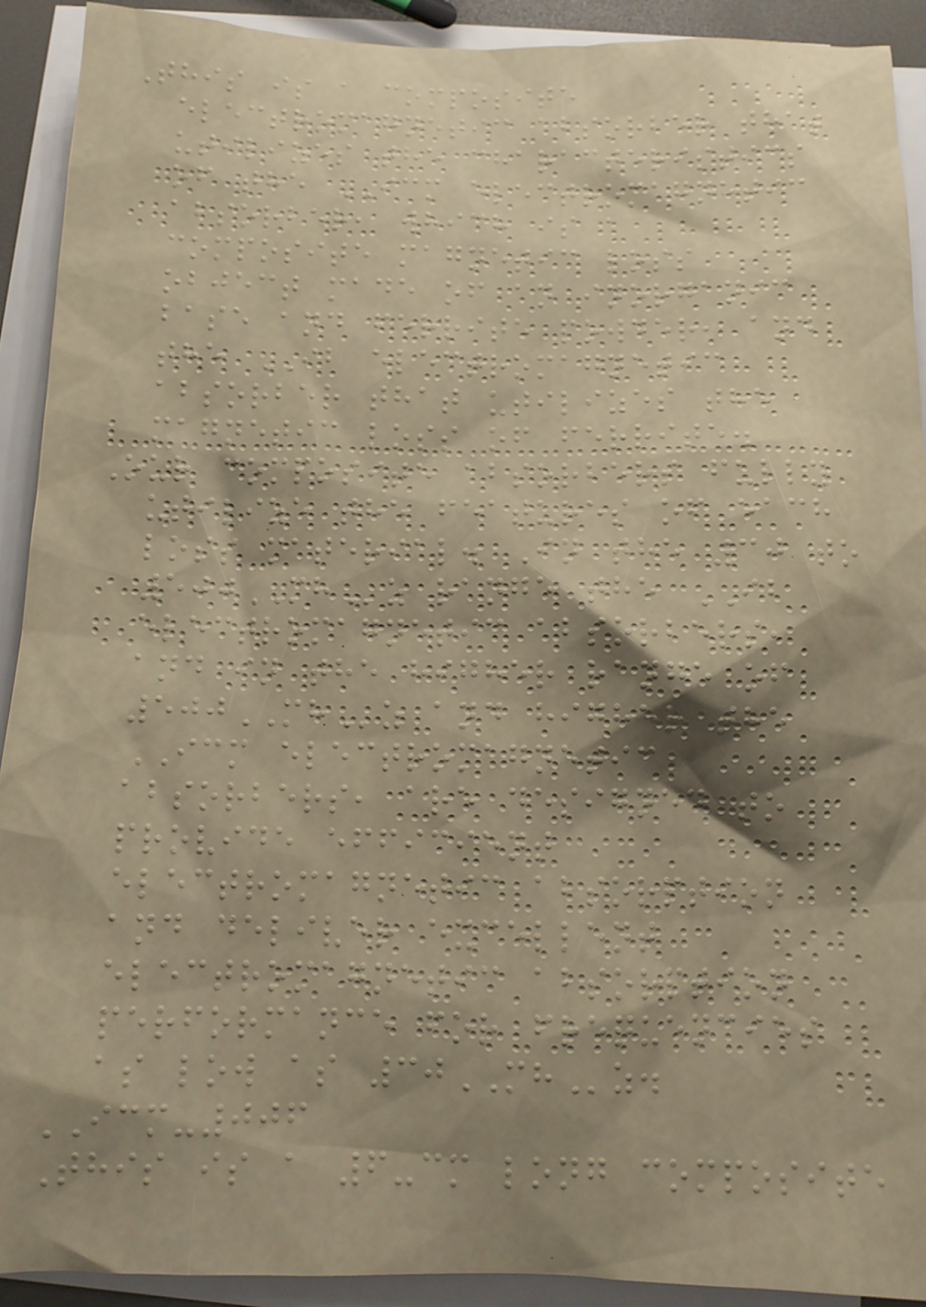This is a composite
electromagnetic absorber that
utilizes the characteristics
of the ICM electromagnetic
absorber, which is a
composite magnetic loss
object made of an inorganic
base and ferrite powder, and
the IB electromagnetic
absorber that utilizes the
magnetic loss of ferrite.
Our composite absorbers fully
utilize the features of each
loss material. In the 30 to
500MHz range the IB
electromagnetic absorbers,
and in the higher range of
500MHz and higher the
ICM electromagnetic
absorbers, are designed to
provide efficient
electromagnetic absorption
and deliver excellent
electromagnetic absorption
performance for frequencies
as low as 30MHz.
ICM-006
This is a 6-cm long composite
